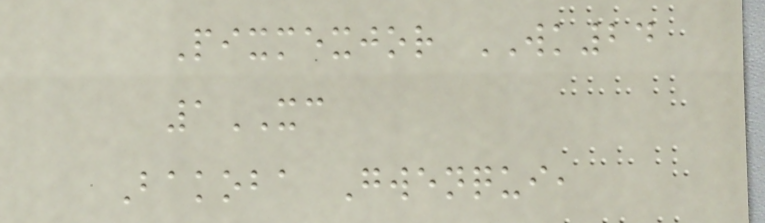Pixmexjor WK24
1XC
Bakoba Gwenqui,
